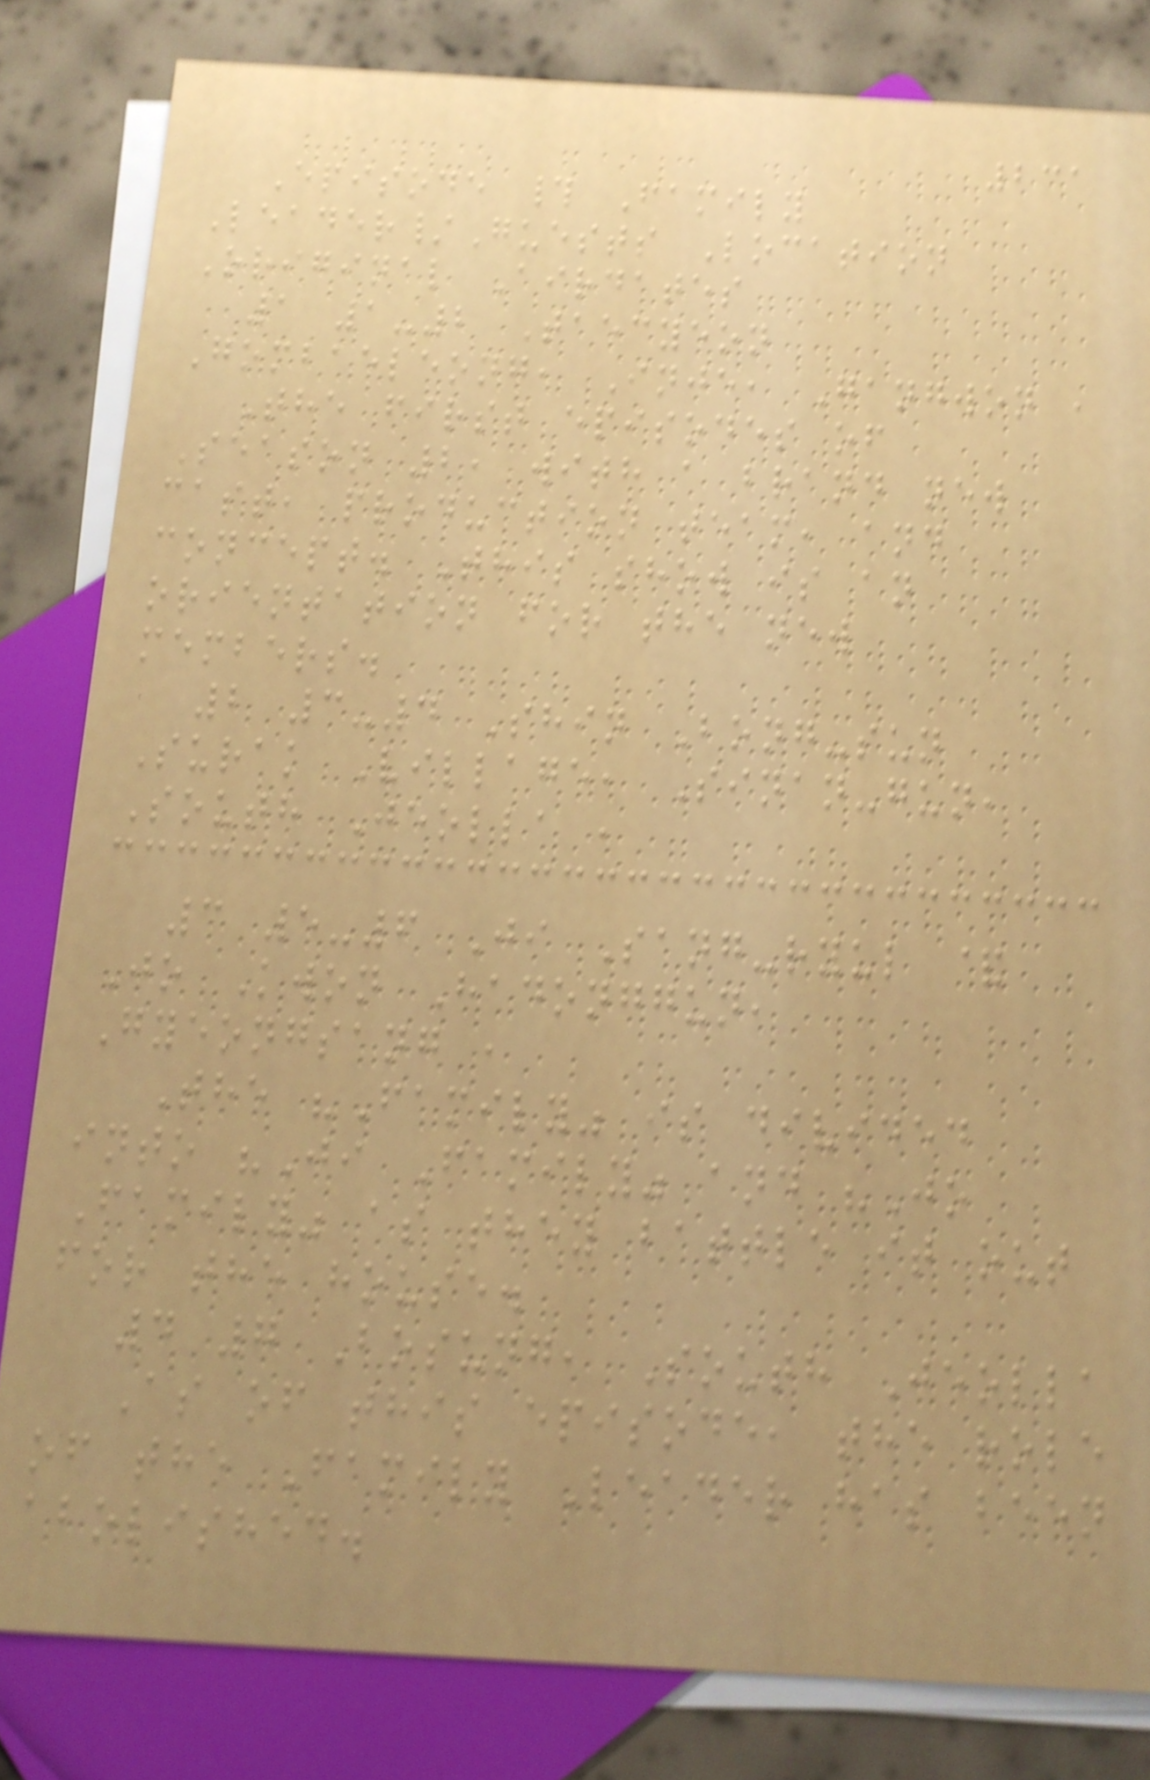231
Episode # Family
Leader/Guests Location
Original Airdates
1 1-2 Taecyeon
Gombaeleong, Inje, Gangwon ,
The first episodes of
Season 2, with a brand new
cast, production team, and
concept. This show is an
orientation for the new
members.
2 3-4 Shin Bong-sun
Surak Village, Sinan-gun,
South Jeolla ,
3 5-6 Ji Sang-ryul &
Jo Kwon Hadonggun,
Gyeongsang ,
The "Family" is divided
into "Ji Family" and "Jo
Family" as they battle it out
for the house.
4 7 Bosung, South Jeolla
As of this episode, the role
of the Family Leader has been
abolished.
